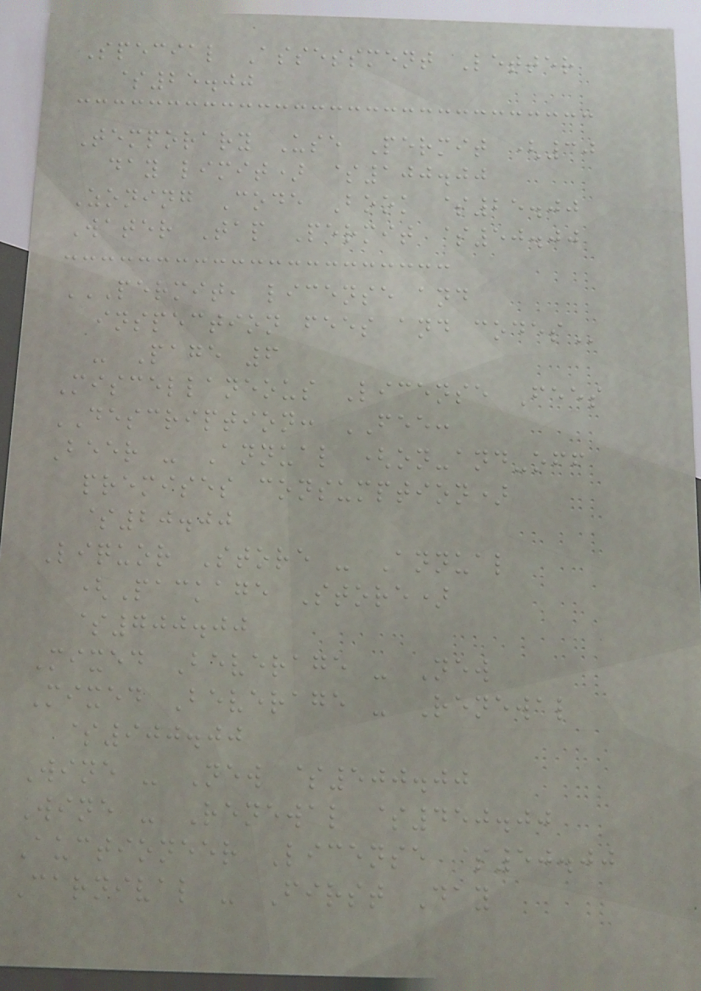Special Assessment Letter
$25.00
Temporary Use Permit (30
day limit) $100.00
Zoning Code Book $25.00
Water Tap Permit $50.00
PERMIT, LICENSE AND
INSPECTION FEES AND CODES
- Page 6
Miscellaneous License Fees
DESCRIPTION: FEE:
Beer - Annual (on-and-off
premises consumption)
$20.00
Liquor Store - Annual
(Package Store)
$700.00
Mixed Beverage - New
Mixed Beverage - Renewal
$900.00
Wine - New $500.00
Wine - Renewal $450.00
Auctioneer License $50.00
Carnival - First Day
